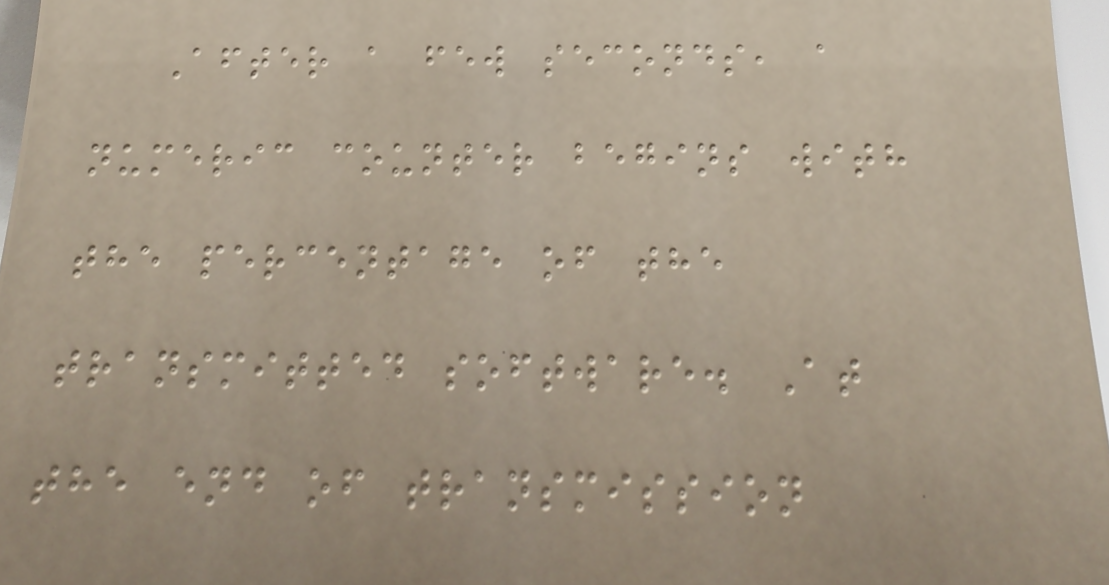After a few seconds, a
numeric counter begins with
the percentage of the
transmitted software. At
the end of transmission
